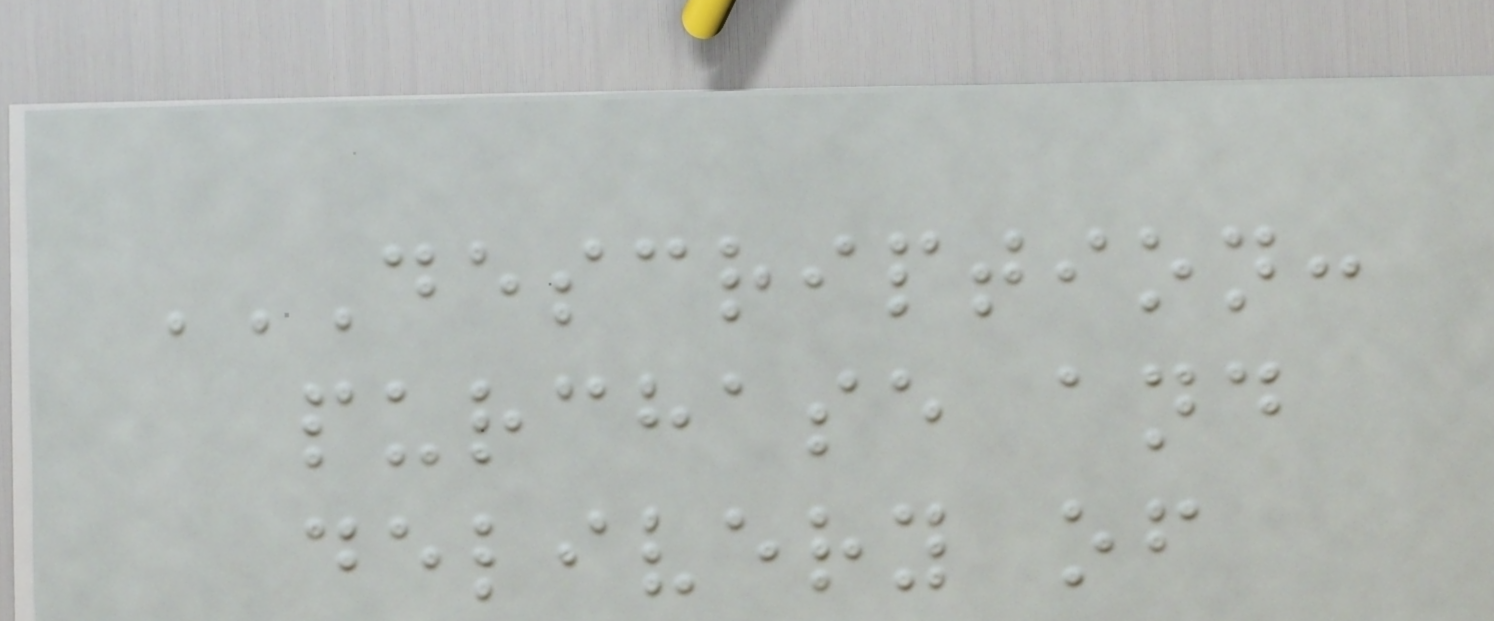DESCRIPTION:
PURCHASE AND
DELIVERY OF
